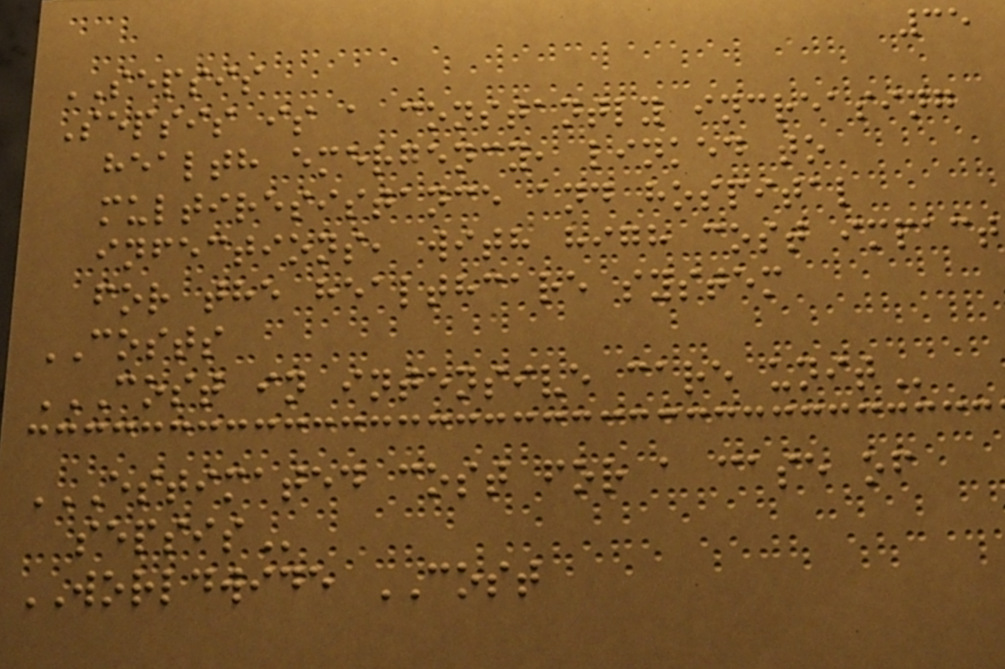35
SEPSIS
Sepsis is a constantly increasing
health emergency, linked to
multiresistance and hospital
infections, with high cost impact
for the healthcare system
COSTS
COST IN INTENSIVE CARE UNIT
ESTIMATED COST FOR A CASE OF
SEPSIS
WORLDWIDE COST
